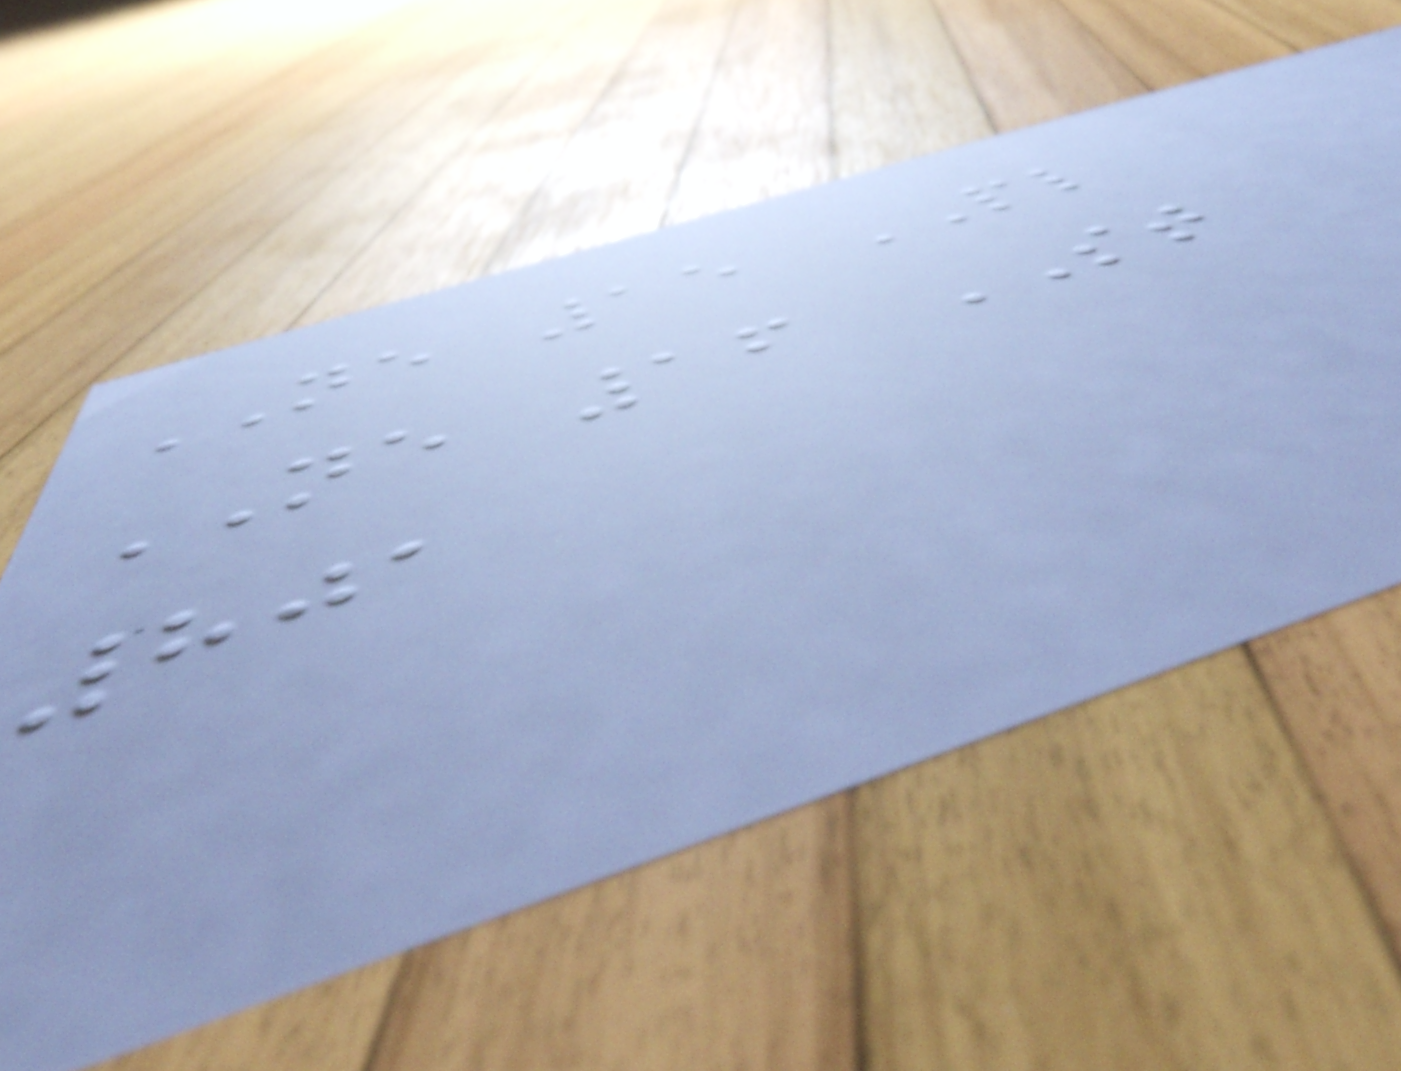NE 15 PL
NE 16 ST
801
